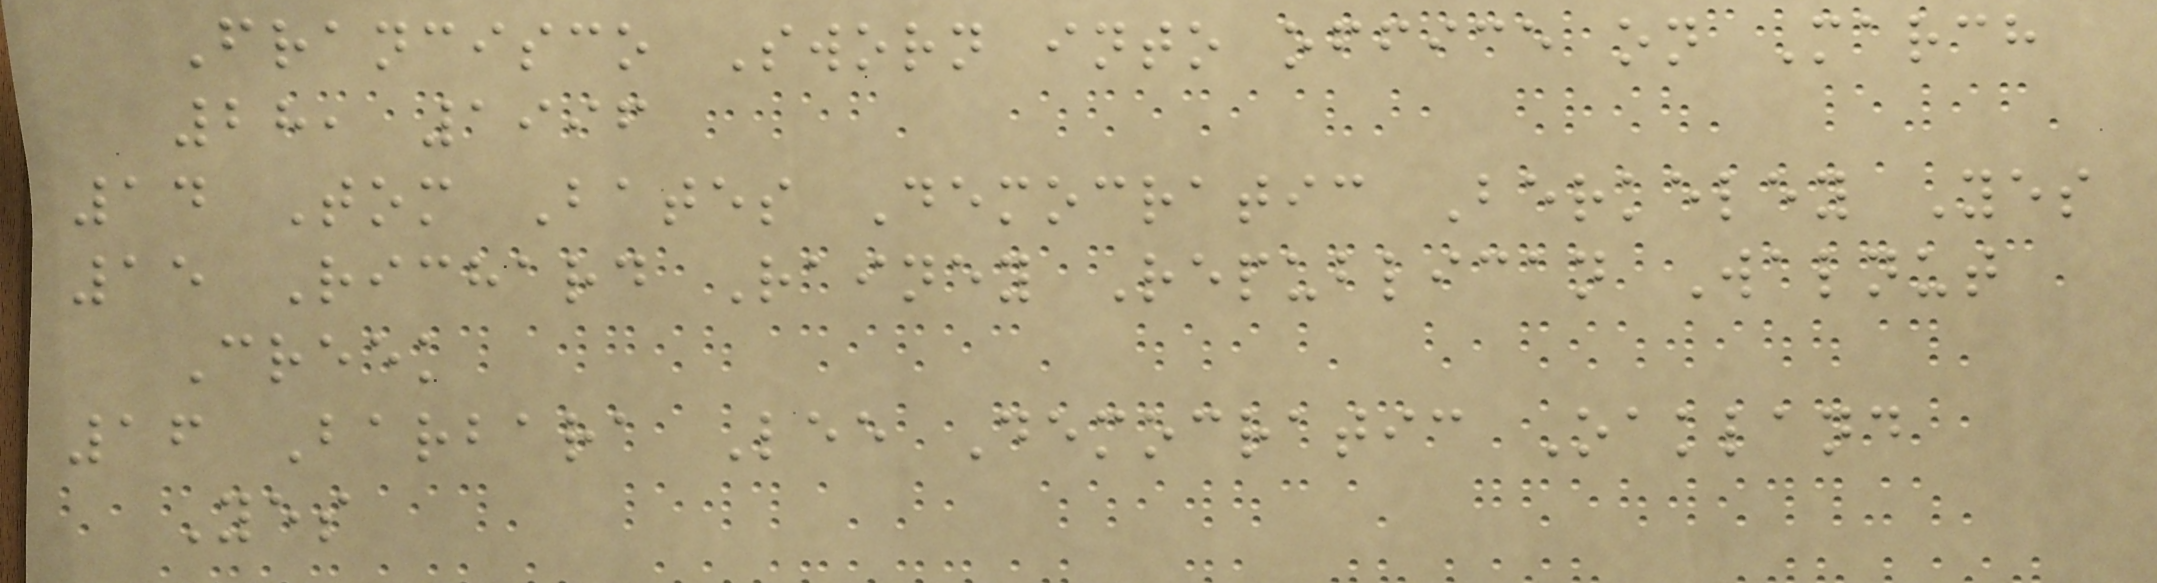Francisco Sworn into office on March
28, 1996
14 Tom Bates Democratic Berkeley Yes
15 Richard Rainey Republican Walnut
Creek
16 Barbara Lee Democratic Oakland
Yes
